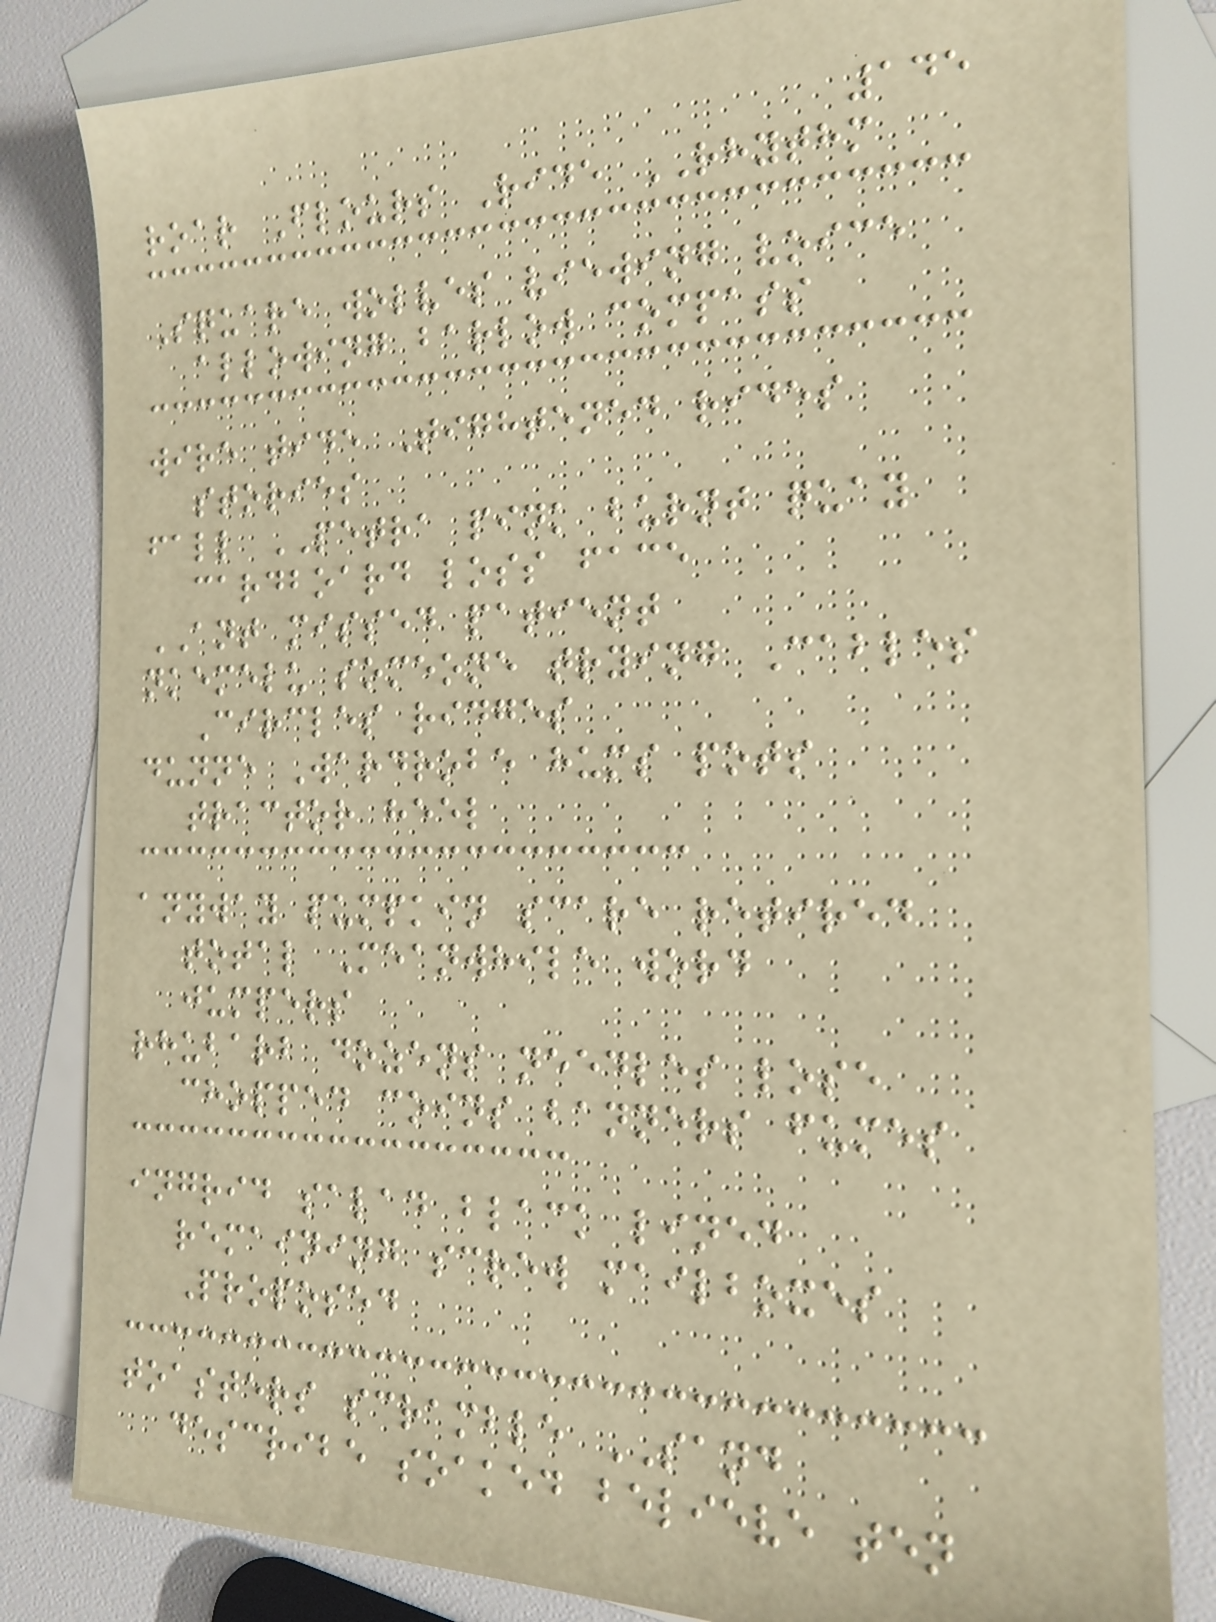145
roar Flours Ride RHYTHM
Square wolves viewing voice
allowing barlow compass
wire tide Tightened rides
stories
fall PETRA pink burnt quay
cardboard loss face
ANT missed patient
nkemelu someone trying Cables
Circles ridges
dunne Wardrobe hums pots
tractor heel
anyway pumpkin scare retired
total Meanwhile word
jumpers
rhubarb dozens needles lose
chopped coins banners fumes
ingrid salad black lined
remaining screw mailboxes
Proposed
toasters scramble SAND
describe soaked believe ten
